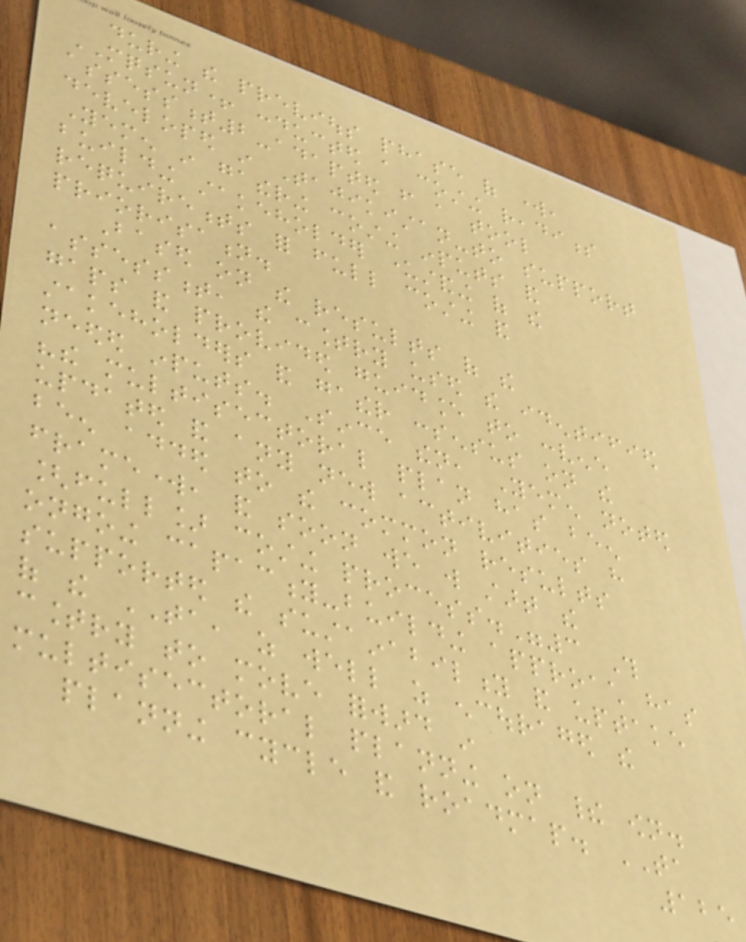during the previous phase of work,
MQSUN+ conducted a costing readiness
assessment2-adapted from a tool
developed in Tajikistan-to support
Yemen in gathering costing inputs and
building stakeholder understanding of the
requirements for full costing and
priorisation.
Based on the results of the
assessment, the country used the identified
gaps and provided guidance to convene
stakeholders and gather consensus on the
needed inputs. Since then, Yemen noted
"the multisectoral plan has been
updated and any new activities have
been added to the common results
framework, and soon we will start the
[full] costing process."3 This
ongoing capacity-building approach has
supported the sustainability and uptake
of the TA, as well as encouraged the
country to move forward in
multisectoral planning on their own.
planning cycle and roadmap. TA
125
